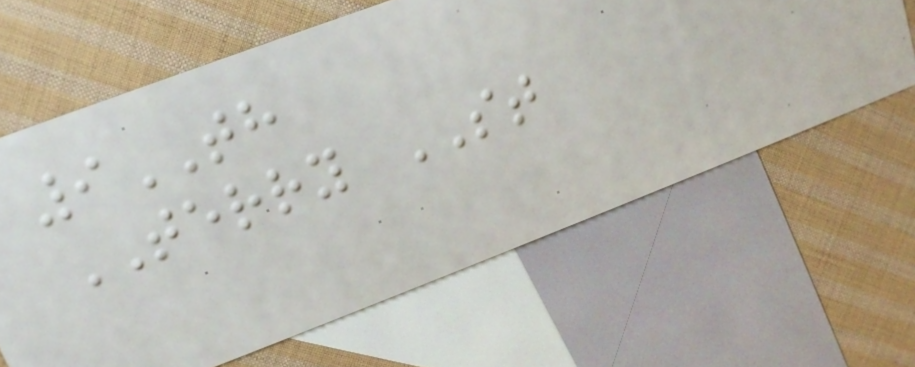9TH
TERRY ST
